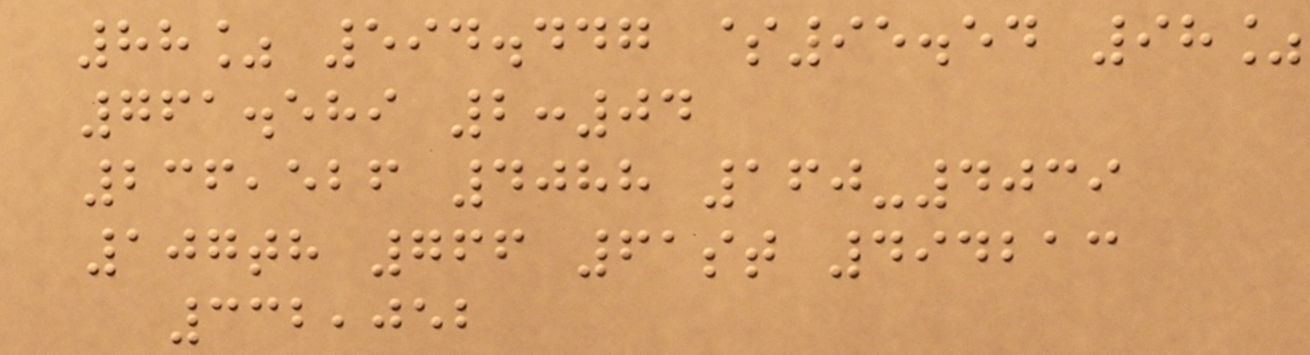88% 594.447 $95.54 98%
761.589 2:04
236,526 4088 160-4039
107th 766 61st 494213
332,052
